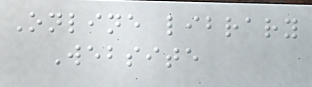Online library
Website
